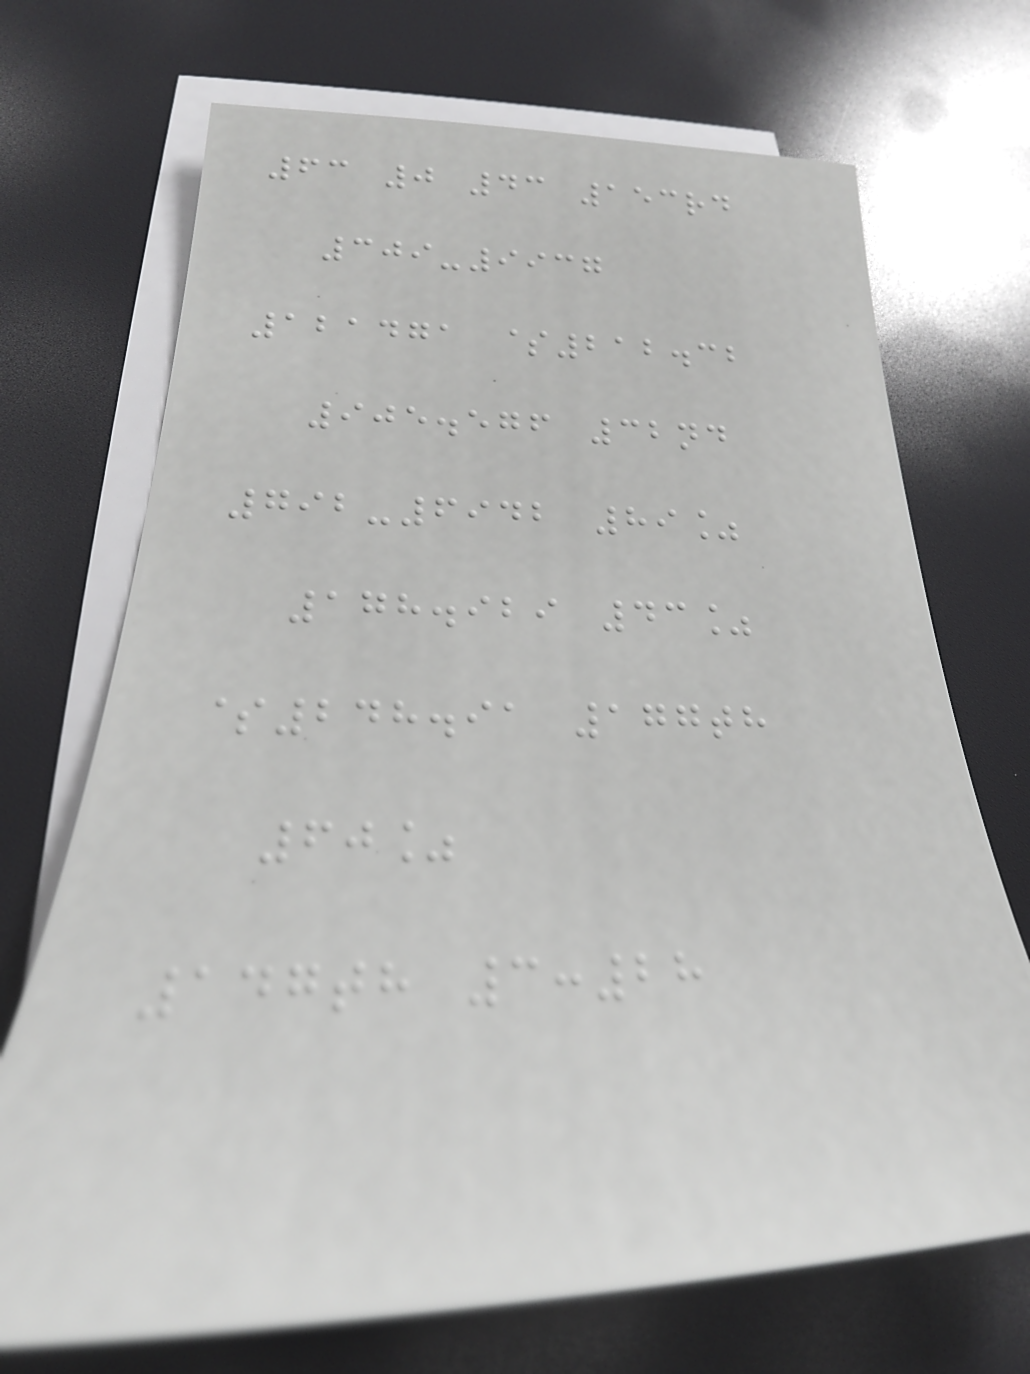63 0 43 153rd
309-9937
121471 $212.32
905.576 32nd
792-6942 89%
178.929 43%
$248.91 177th
60%
147th 3:28
